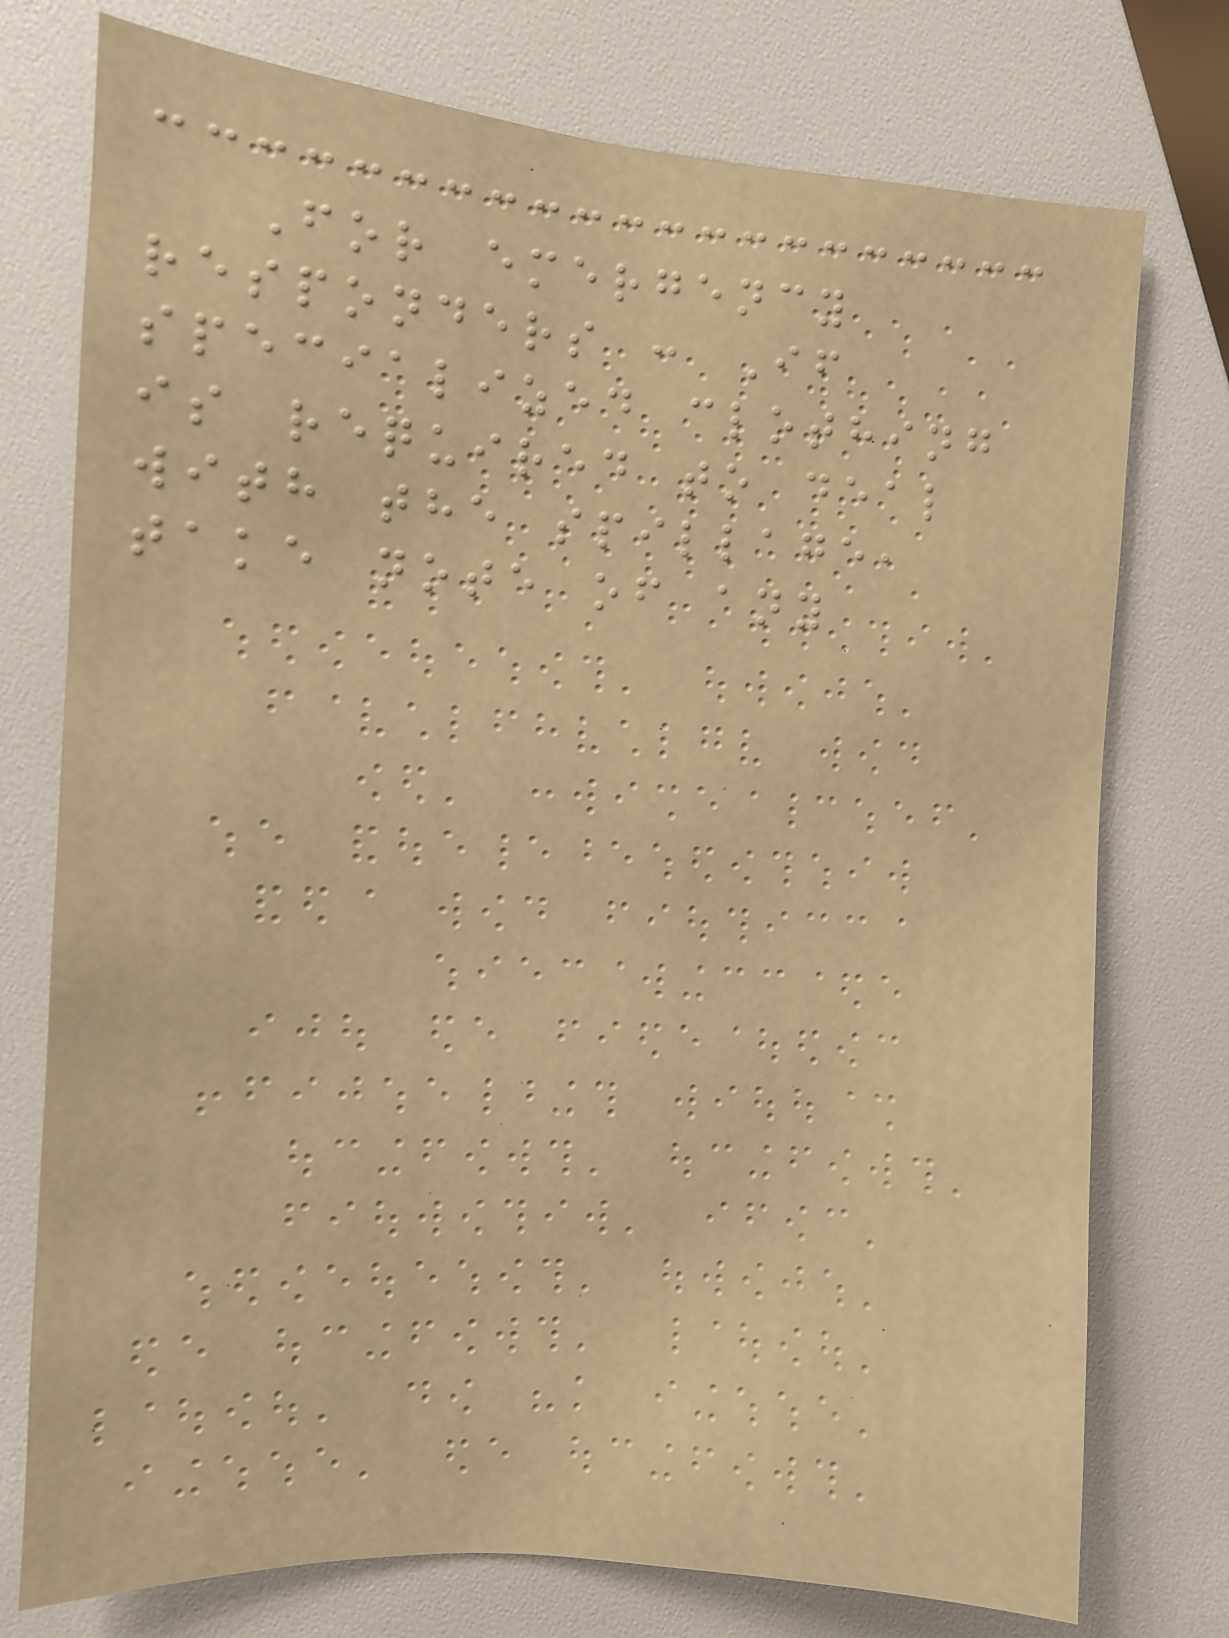For emergency
responders : If
specialized clothing
is required to deal
with the spillage,
take note of any
